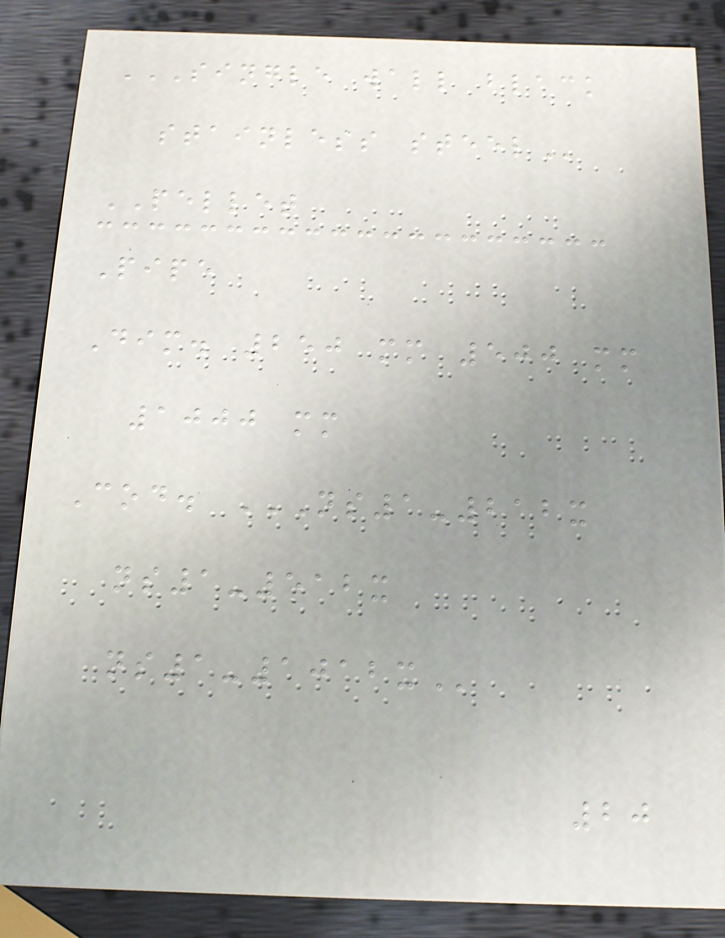SINGLE WALL BLACK
STAINLESS STEEL
PELLET
Pipe
Dim. 250 mm 500 mm
1000 mm
Cod. NS1-212X
NS1-512X
NS1-1012X
20
